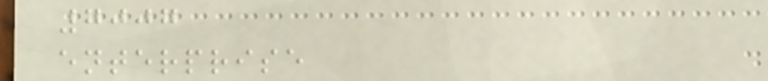7007
enterprise
